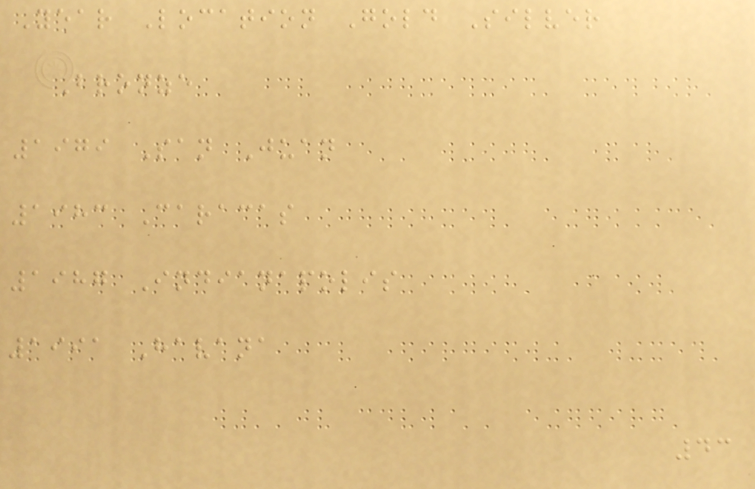Year Location Gold Silver
Bronze
1979 San Juan
1983 Caracas
1987 Indianapolis
1991 Havana
43
